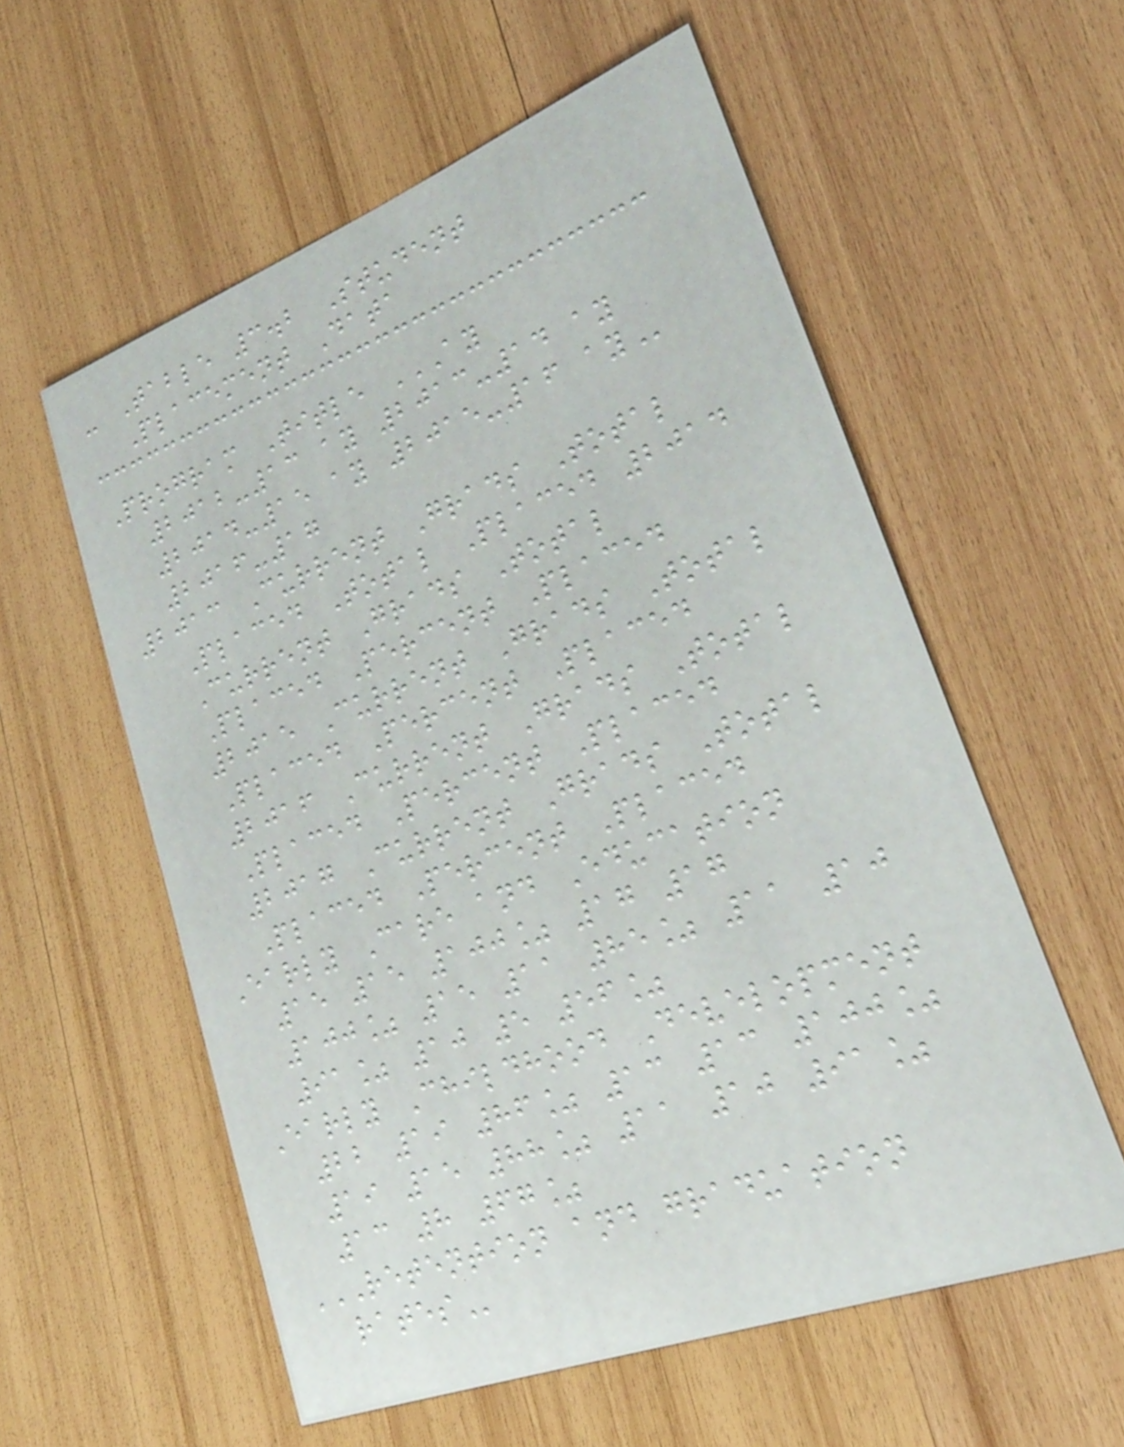- Table 3.2 Student
Placement Data
Program Title AY
2012-13 AY 2013-14 AY
2014-15 AY 2015-16 AY
2016-17
2013 Current Grads Total
Placed Total Placed 2014
Current Grads Total
Placed Percent Placed
2015 Current Grads Total
Placed Percent Placed
2016 Current Grads Total
Placed Percent Placed
2017 Current Grads Total
Placed Percent Placed
Early Care and Education
15 15 100% 17 17
100% 15 11 85% 11 10
91% 10 5 56%
Early Childhood Development
22 19 86% 13 13 100%
19 15 88% 11 10 91%
13 8 67%
RETENTION AND GRADUATION
RATES
